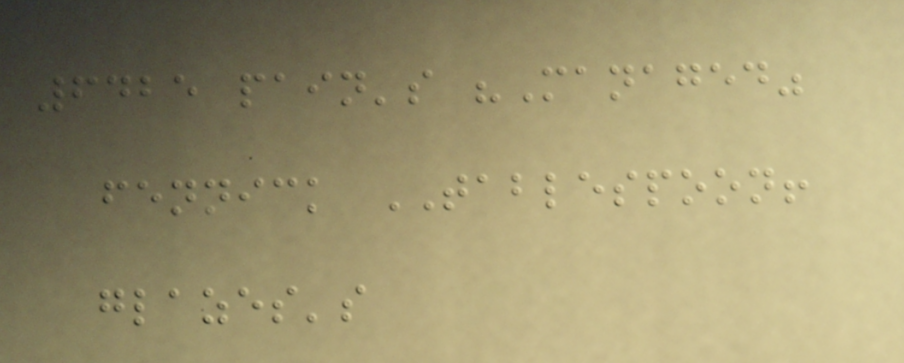6425 pain's "Managed"
fennick TABLESPOON!
glazes's
